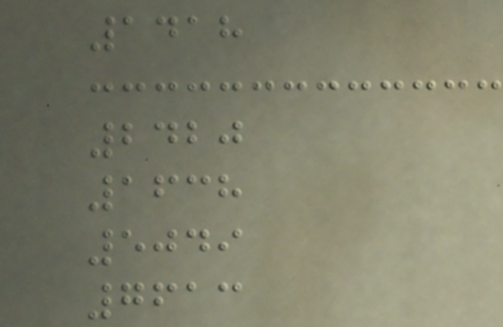1418
2420
1638
5049
7613
